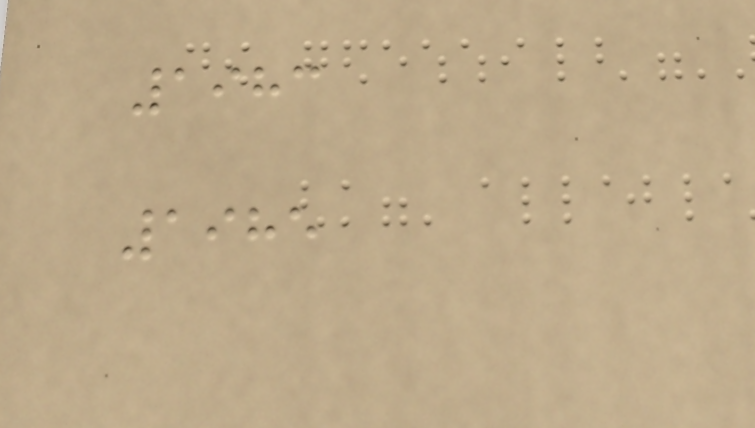1983
1985
